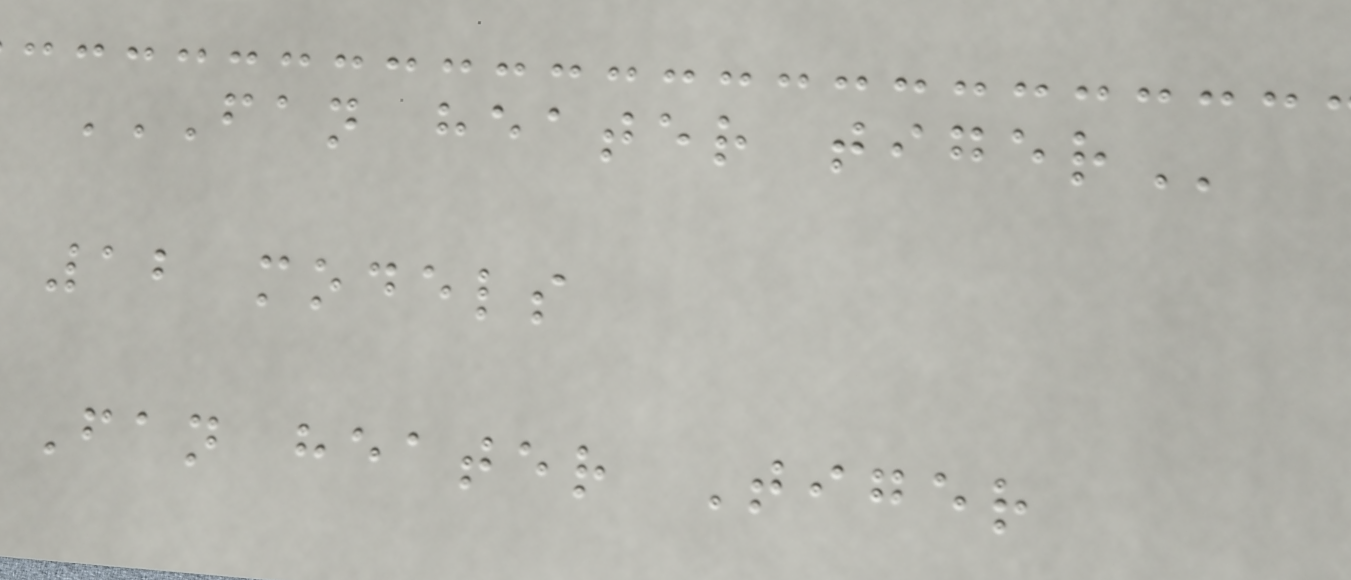FAN HEATER TIGER
12 models
Fan heater Tiger
